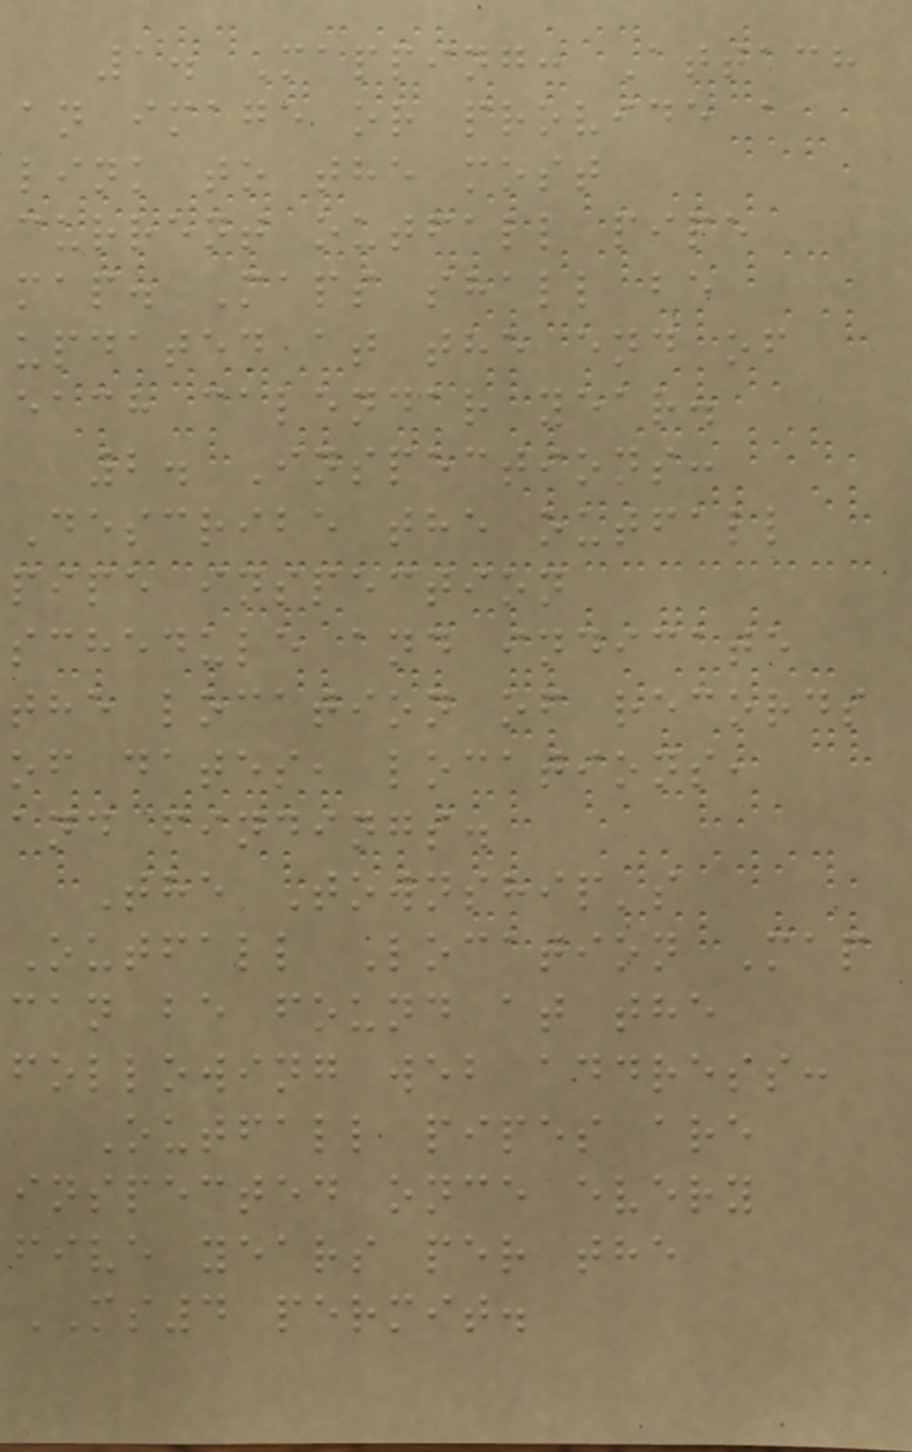1. Mapping: Attach
an image or provide a
link to the most
current outfall pipe
map. Maps shall be
updated at the end of
each calendar year.
2. Inspections:
Describe the outfall
pipe inspection
schedule and indicate
the location of records
of dates, locations,
and findings.
The Township's
Outfall Location Map
can be found at the
following web address:
Outfall pipes are
inspected once every
five years per the
MS4 permit.
